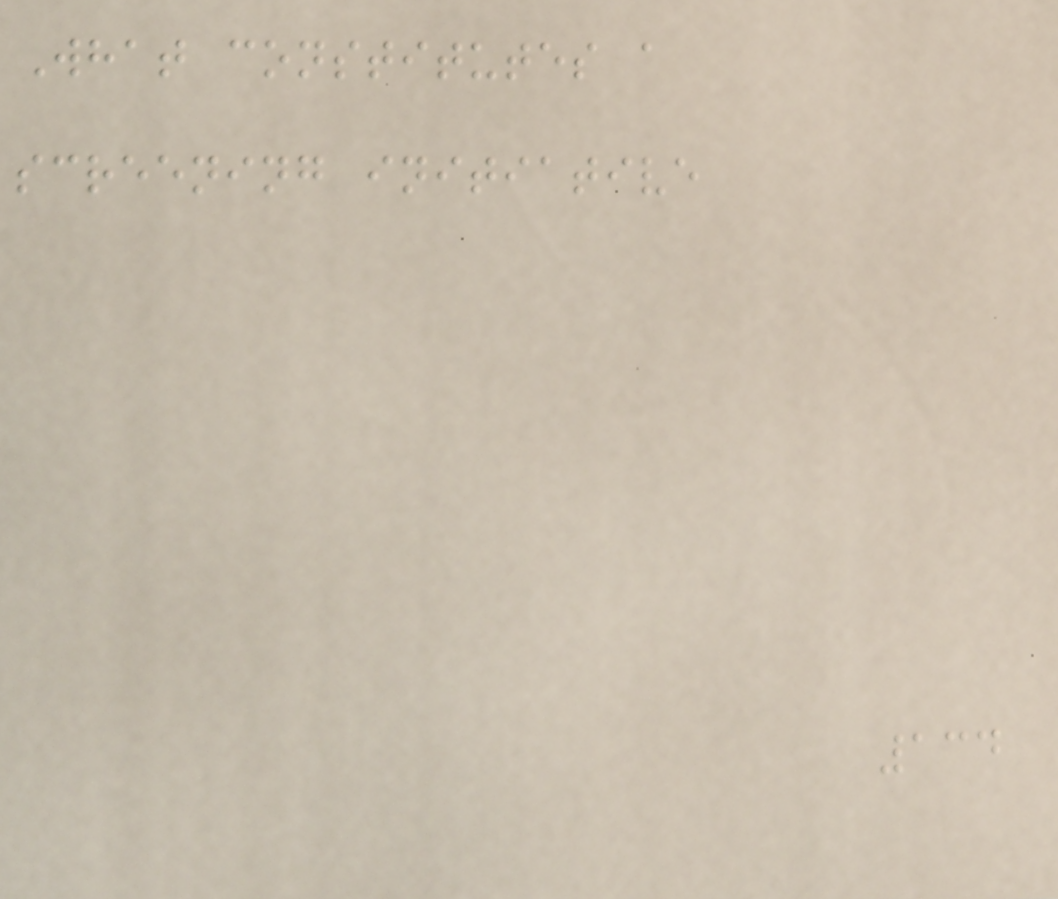What constitutes a
screening initiative
134
